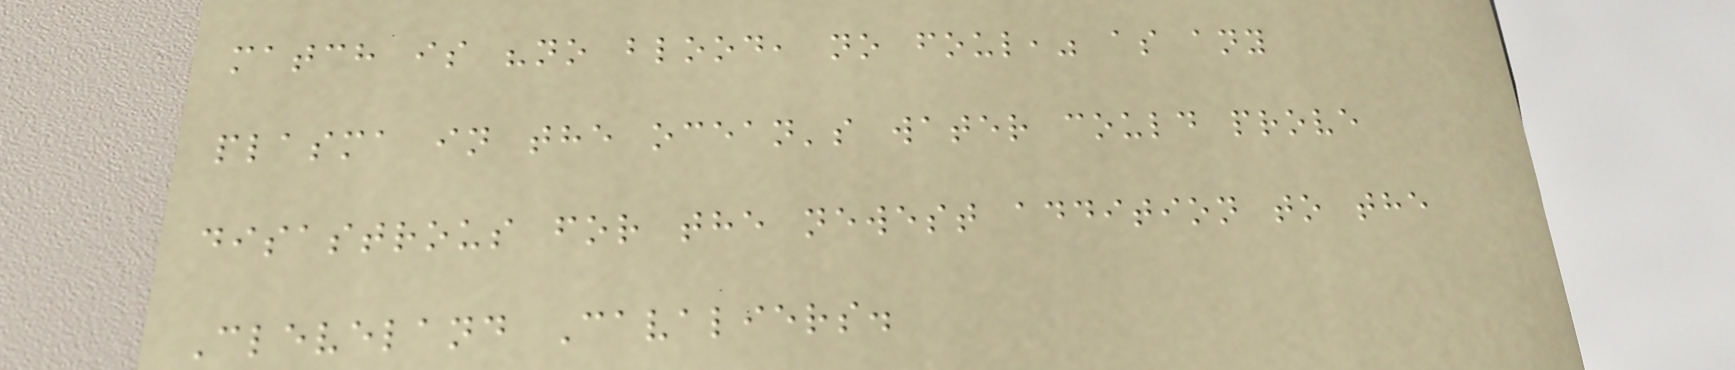match is "no blood, no foul," as any
plasma in the ocean's water could prove
disastrous for the newest addition to the
Cleveland Cavaliers.
